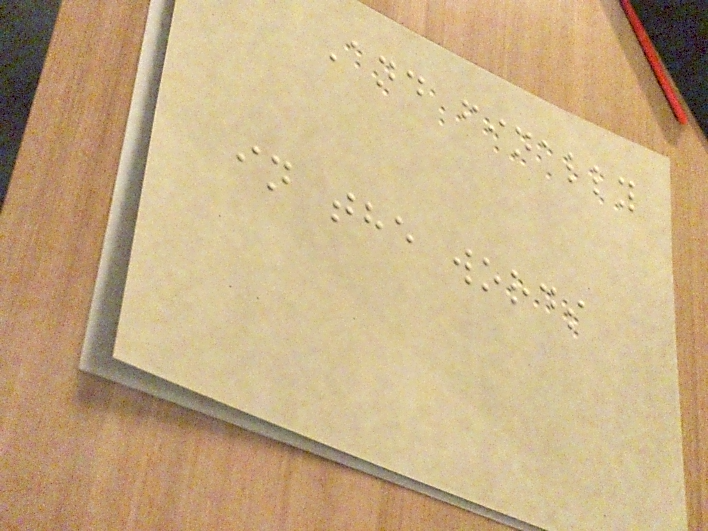And finally
in the words
